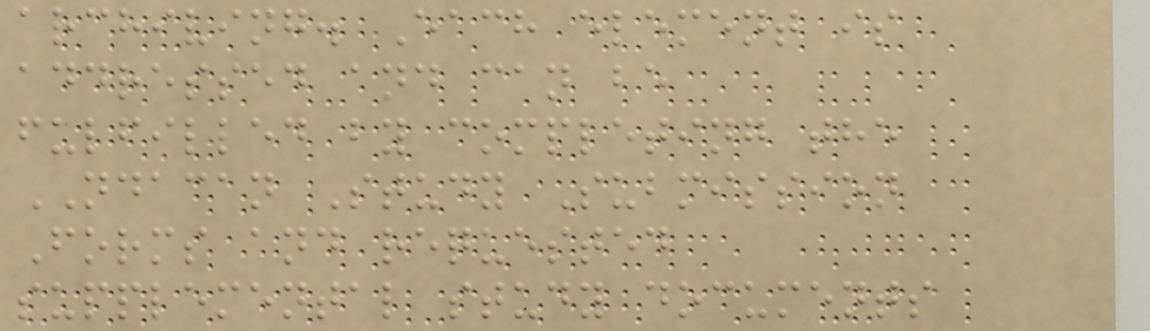archiving. Each element is
addressed and can be
fulfilled by completing the
NDACAN Study Submission
Forms and requested
supplemental study documents
